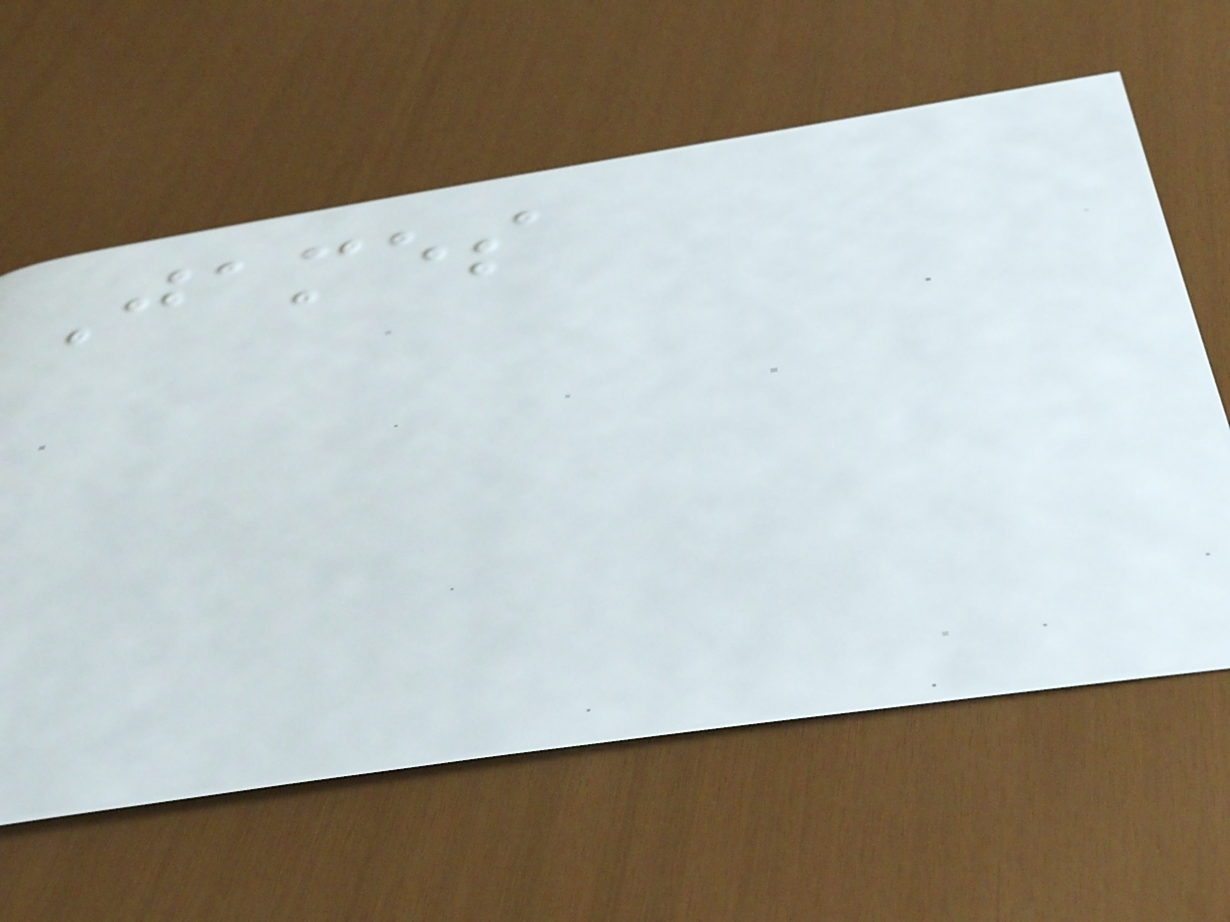James
